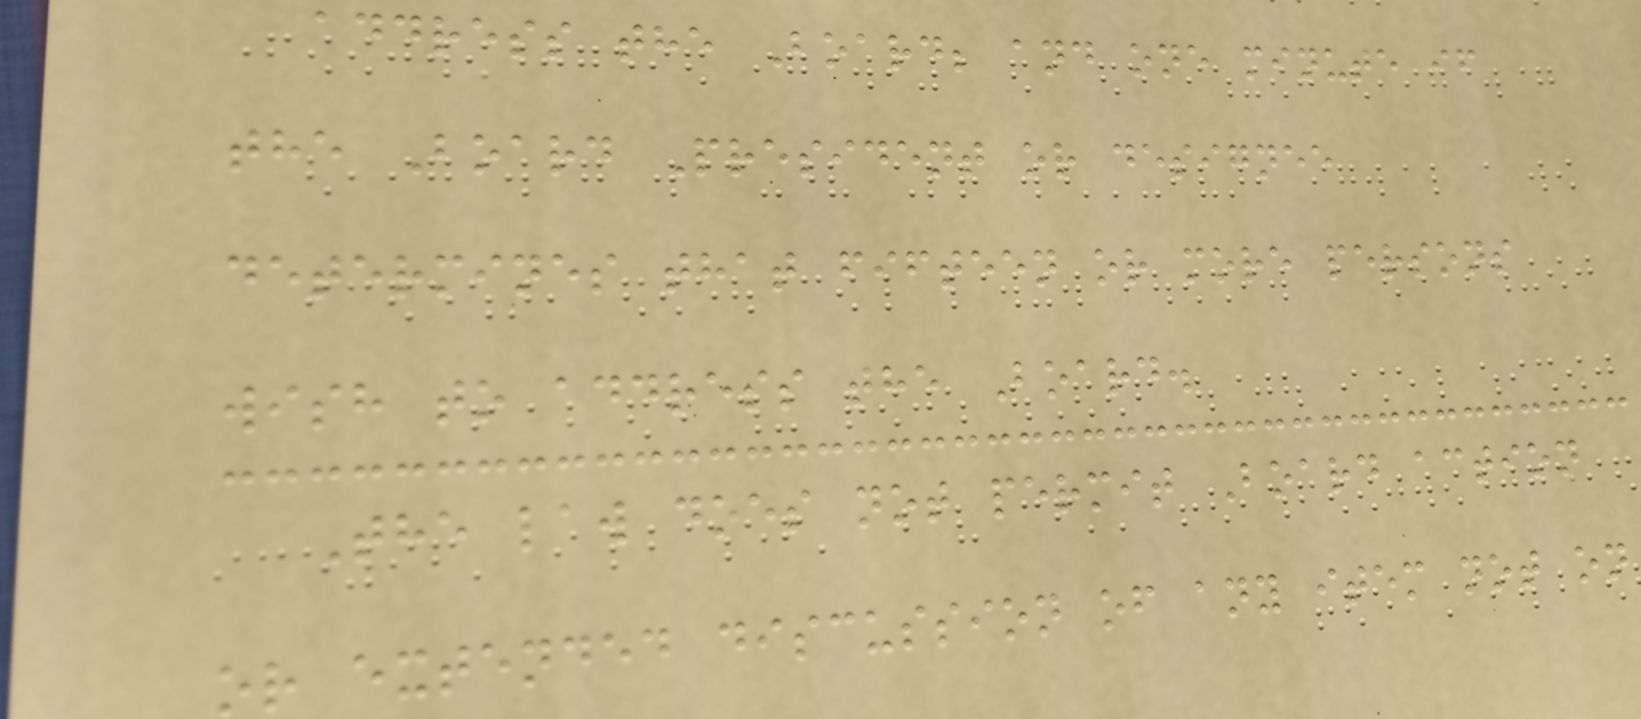address the Board; and one minute if
the Board President or designee
determines that fifteen or more persons
wish to address the Board.
The law does not permit Board action
or extended discussion of any item not on
